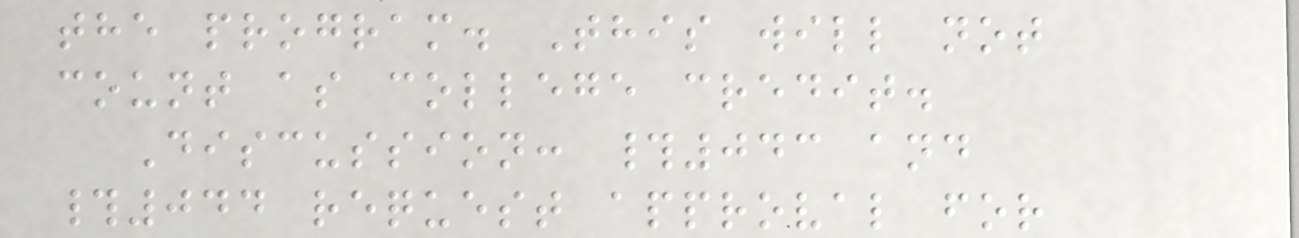the program. This will not
count as college credit.
Discussion: #043 and
#044 request approval for
